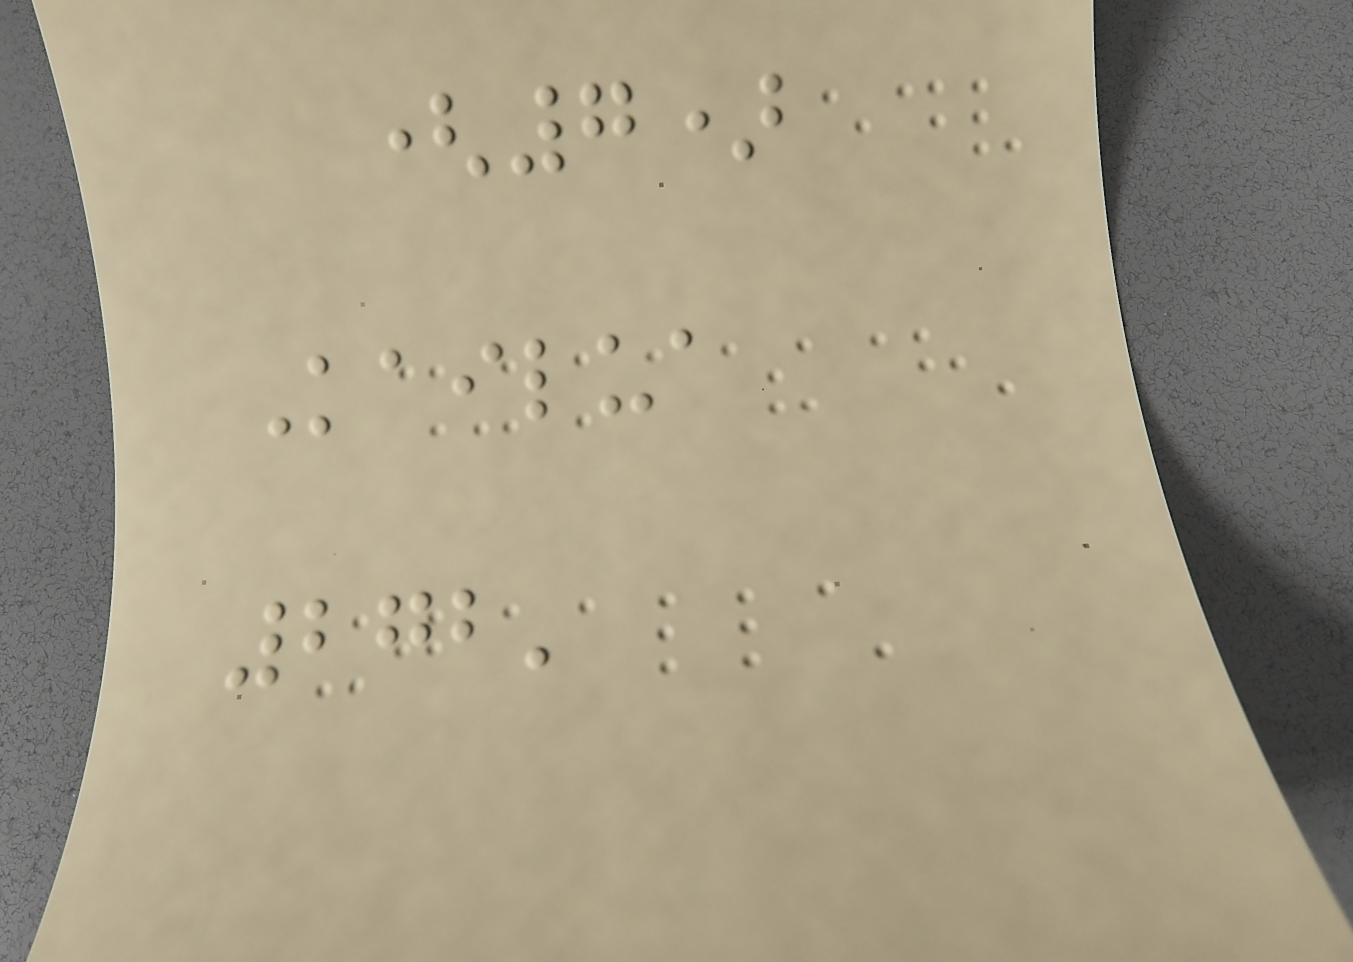(7)
Kailua
272'
